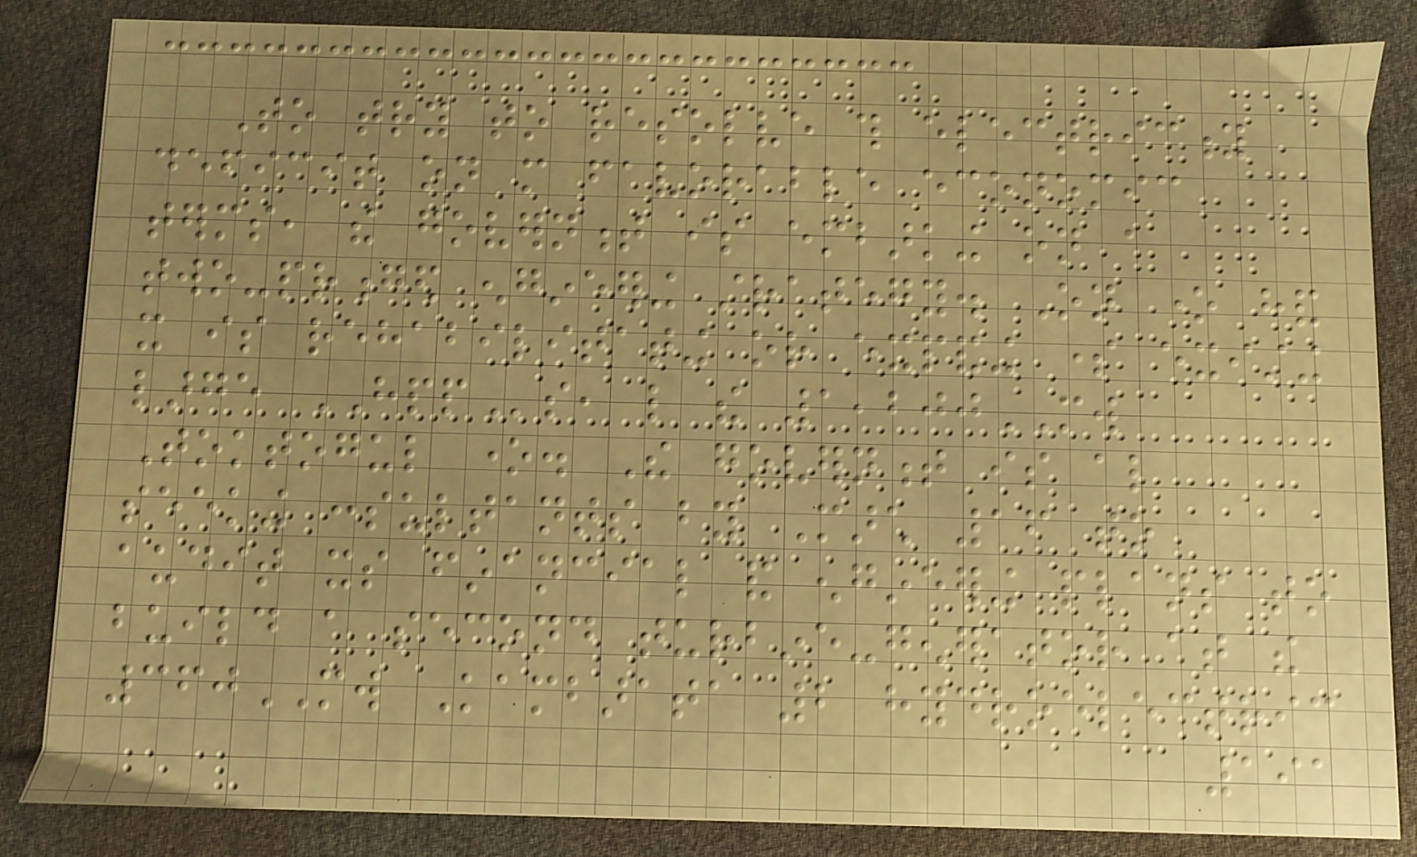To try to resolve this electricity
deficit on more favorable economic
terms, the government is embarking on a
two-pronged engineering strategy. On one hand
it is rehabilitating or expanding some existing
large HPPs, like the 1,200MW
Toktogul one. The government is also
seeking consultants by March 16 to
audit its financial and engineering plans to
build a second turbine-generator at the
360MW Kambarata 2 hydroelectric
191
